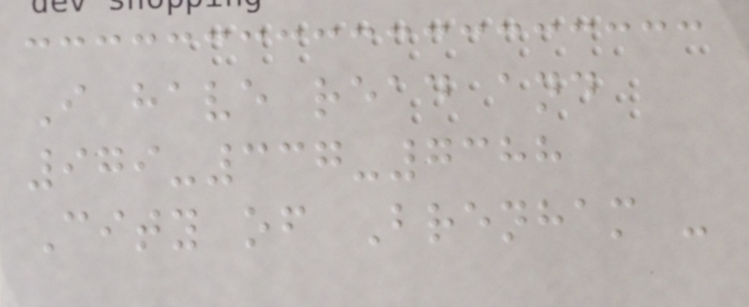I have read and
979-337-7388
City of Brenham -
